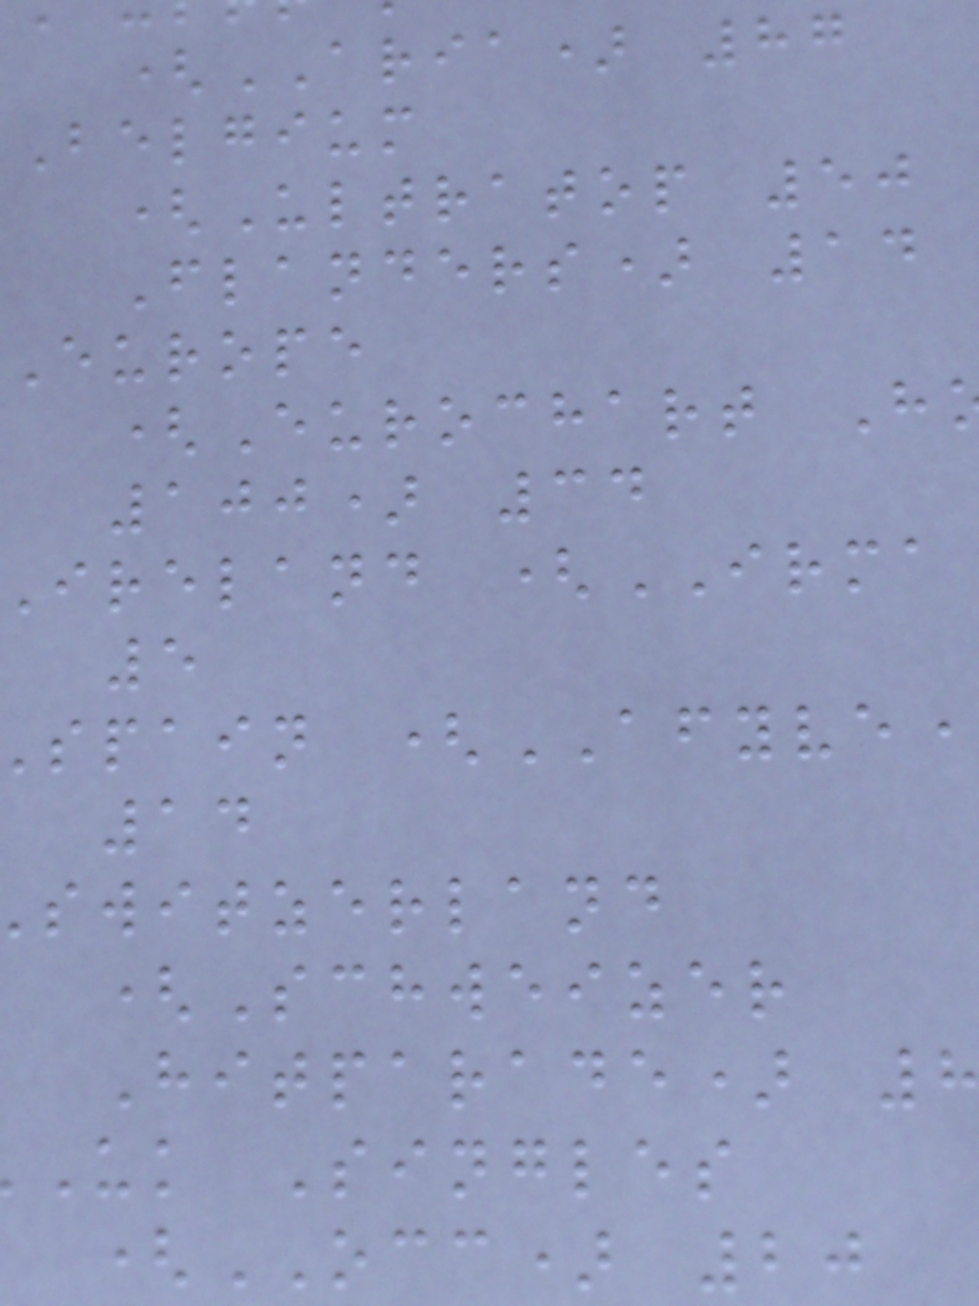(ARIA) 87
Belgium
(Ultratop 50
Flanders) 14
Europe
(Eurochart H
100) 34
ireland (IRMA
5
spain (AFYVE
14
switzerland
(Schweizer
Hitparade)
uk Singles
(OCC) 20
